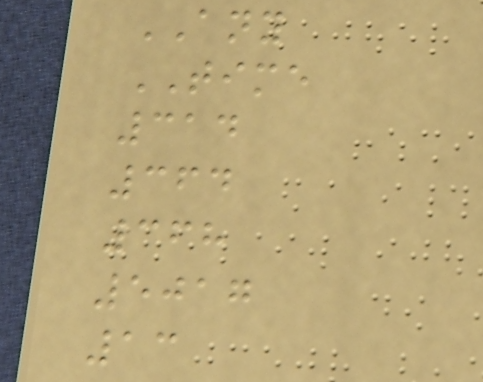ANY
TIME
314
364
368
5017
13
